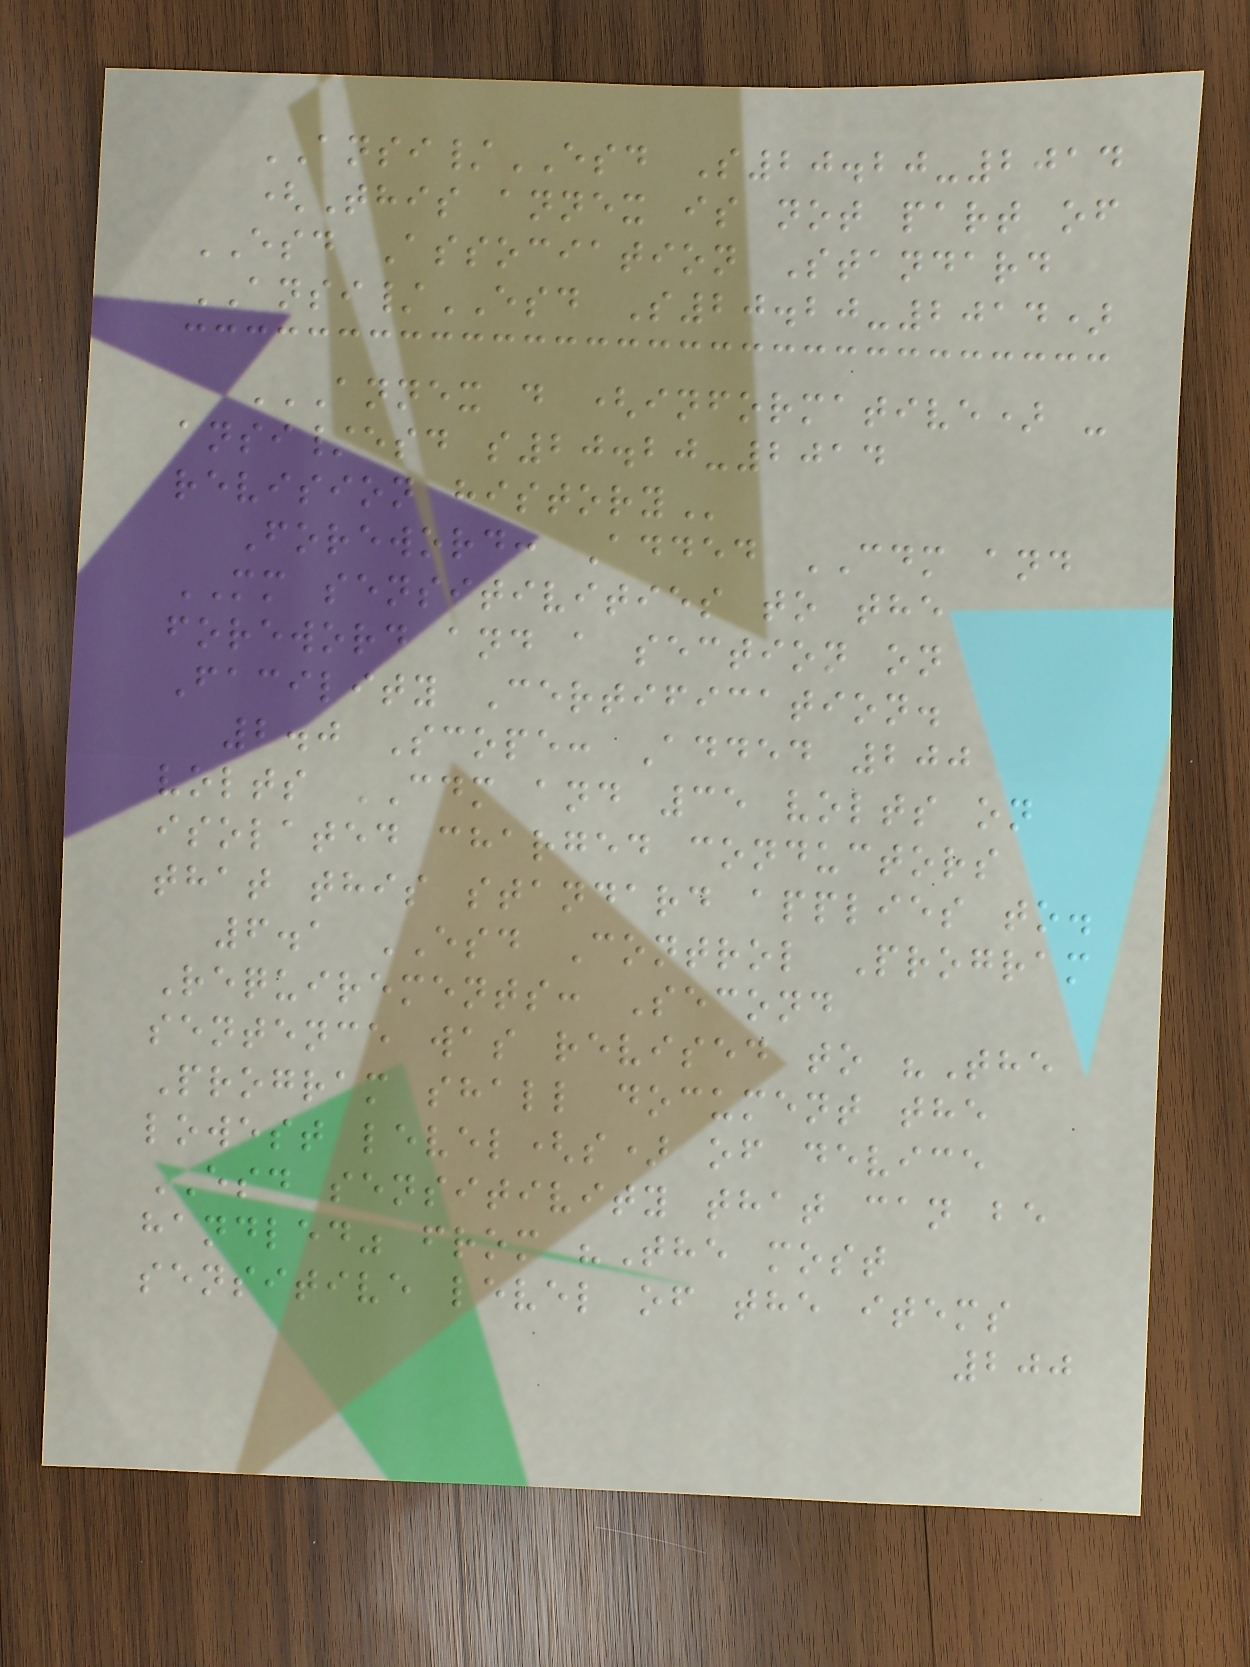ANSI/ESD S20.20-2014
(This annex is not part of
ESD Association Standard
ANSI/ESD S20.20-2014)
ANNEX D (INFORMATIVE) -
ANSI/ESD S20.20-2014
REVISION HISTORY
Foreword: Added CDM and
MM sensitivities to the
foreword and a section on
Facility Certification.
2.0 Scope: Added 200
volts CDM and 35 volts on
isolated charged conductors
that this standard applies to.
6.1 ESD Control Program
Requirements: Second
sentence was revised to "The
Program shall document the
lowest level(s) of device
ESD sensitivity that can be
handled" from "The most
sensitive level of the items
200
